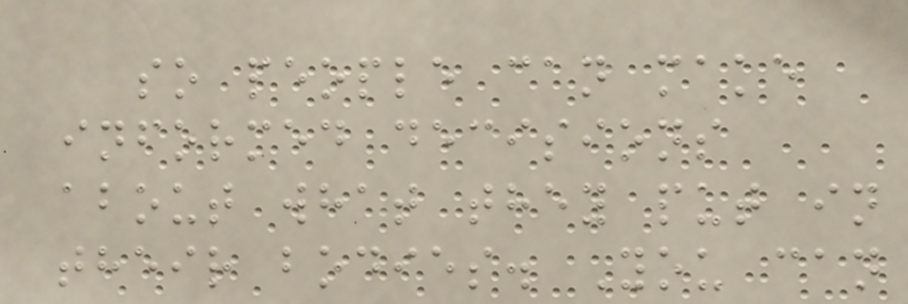so people can make
informed decisions
about what they put in
their bodies. You can
